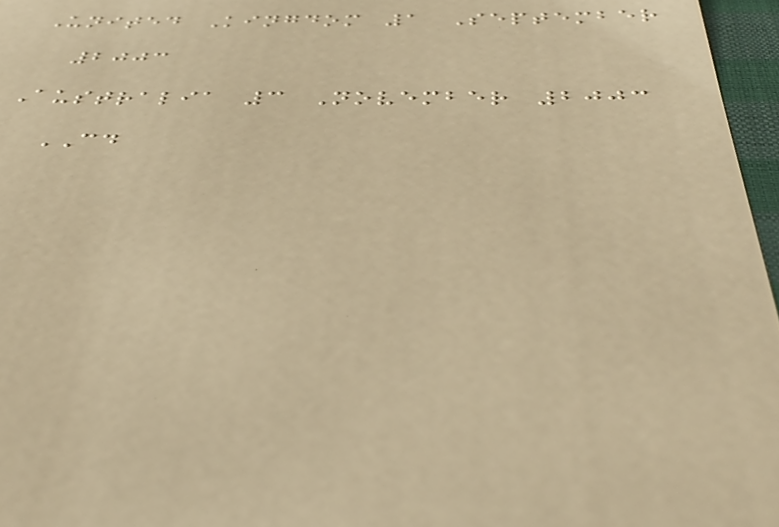United Kingdom 1 September
2003
Australia 3 November 2003
CD
